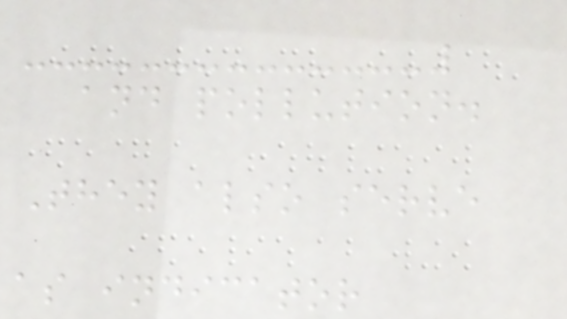and pollution.
They also serve
as indicator
